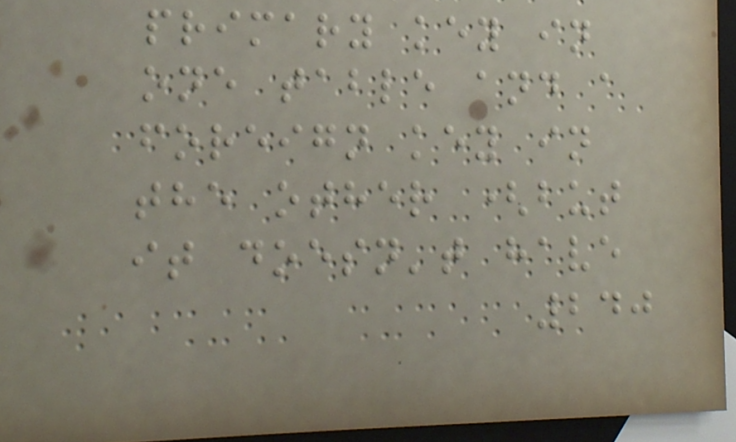primary key in
one table and a
foreign key in
the other (but
it doesn't have
240
